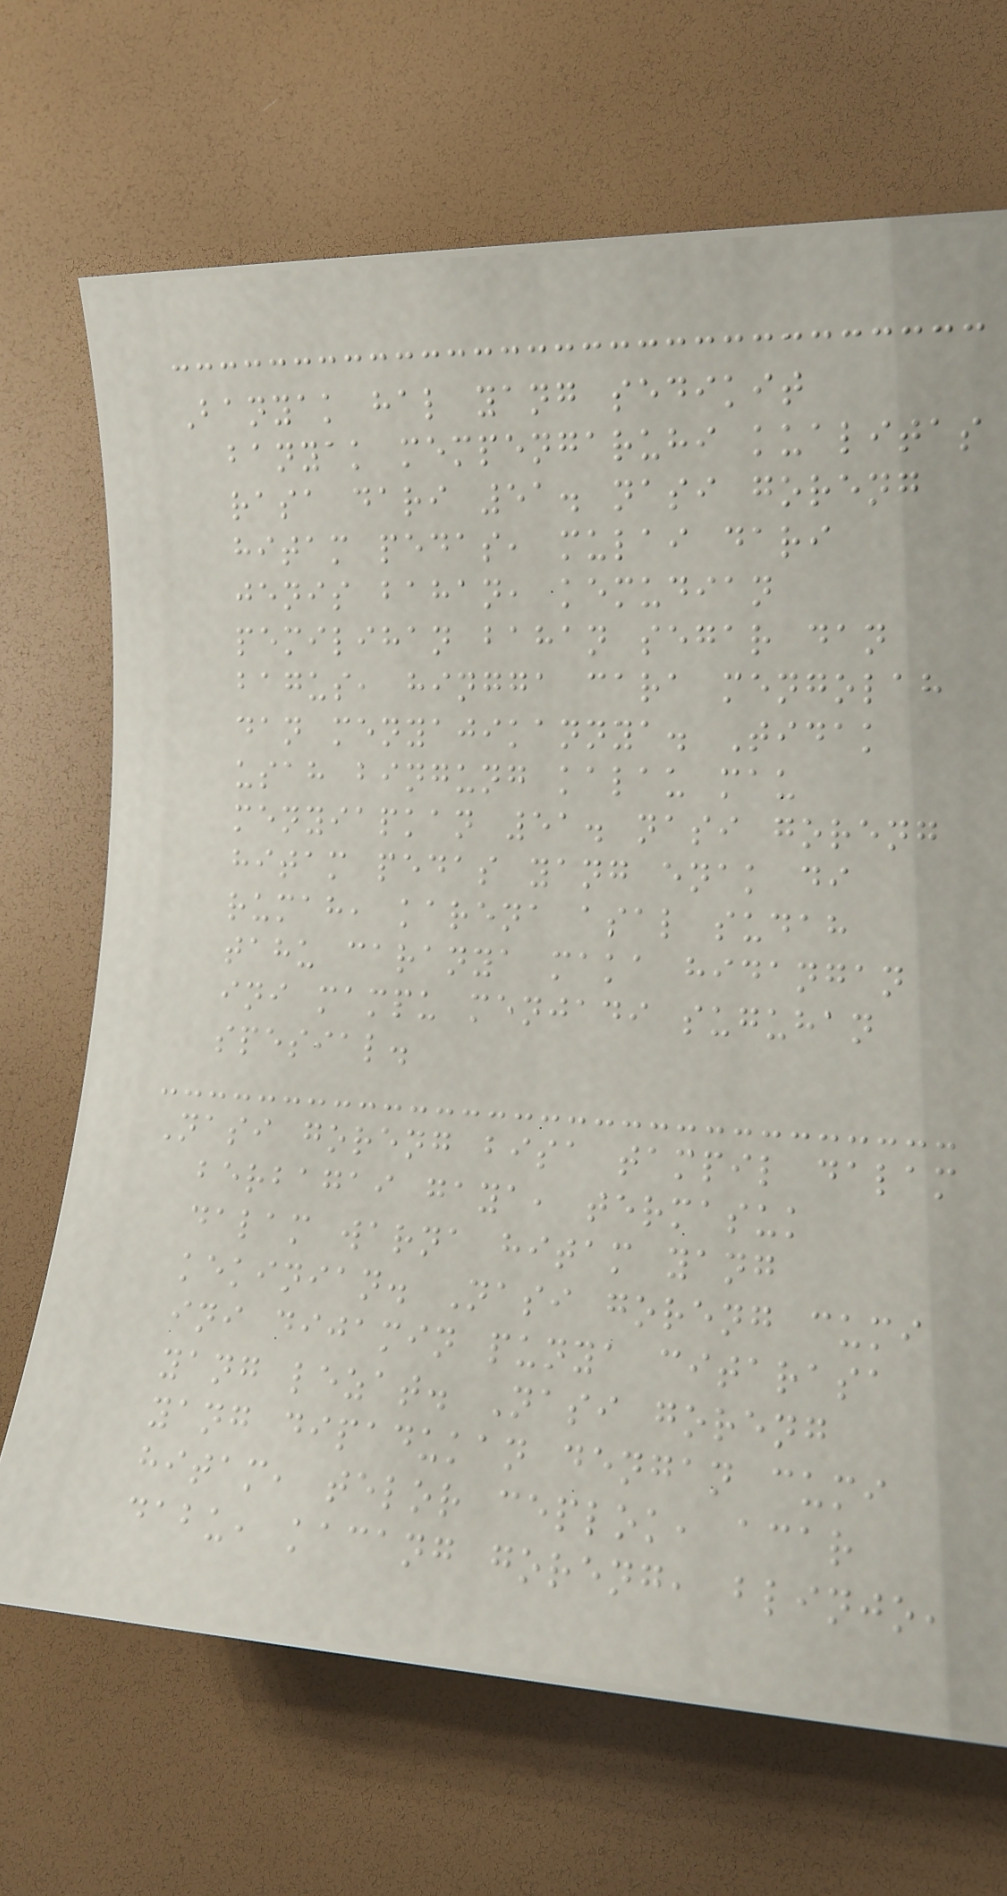Banyak hal yang sedikit
banyak mempengaruhi kualitas
rasa dari 51. nasi goreng
hitam pedas, mulai dari
jenis bahan, kemudian
pemilihan bahan segar dan
bagus, hingga cara mengolah
dan menyajikannya. Tidak
usah bingung kalau mau
menyiapkan 51. nasi goreng
hitam pedas yang enak di
rumah, karena asal sudah
tahu caranya maka hidangan
ini mampu menjadi suguhan
spesial.
Nasi goreng bisa tampil dalam
berbagai gaya, termasuk
dalam warna hitam yang
kekinian. Nasi goreng cumi
ini dijamin punya citarasa
yang lezat. Nasi goreng
yang dipadukan dengan cumi
hitam, telor ceplok, acar
dabu, kacang goreng, blinjo,
